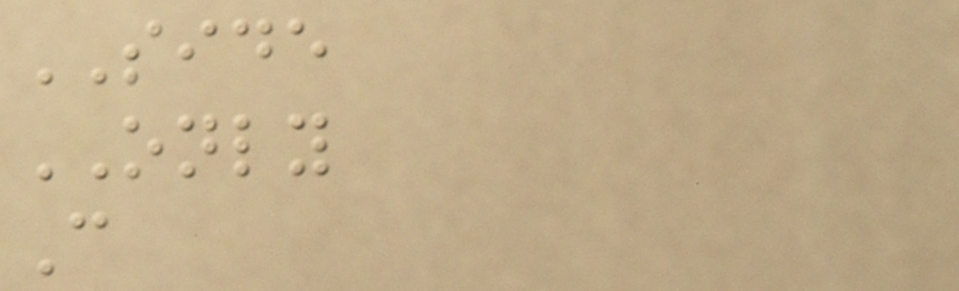SIDE
ONLY
C
